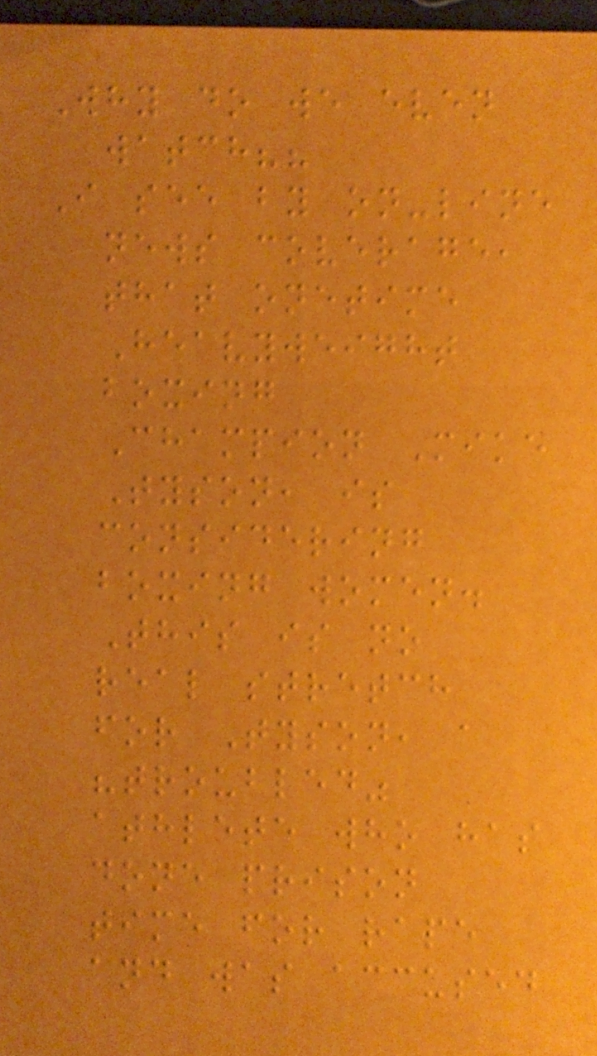Why do we even
watch??
I see by on-line
news coverage,
that onetime
Heavyweight
boxing
Champion Mike
Tyson, is
considering
boxing women.
This is no
real stretch
for Tyson, a
"troubled"
athlete who has
done prison
time for rape
and was accused
